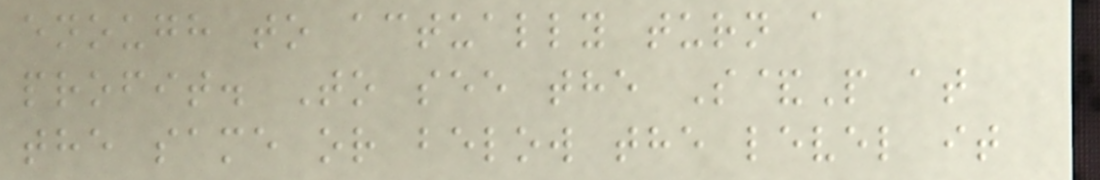enough to actually turn a
profit. To see the S&P at
the same or below the level it
